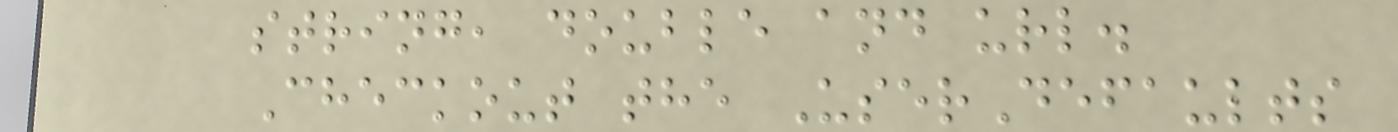string, double and url.
Checkout the UserDefaults
